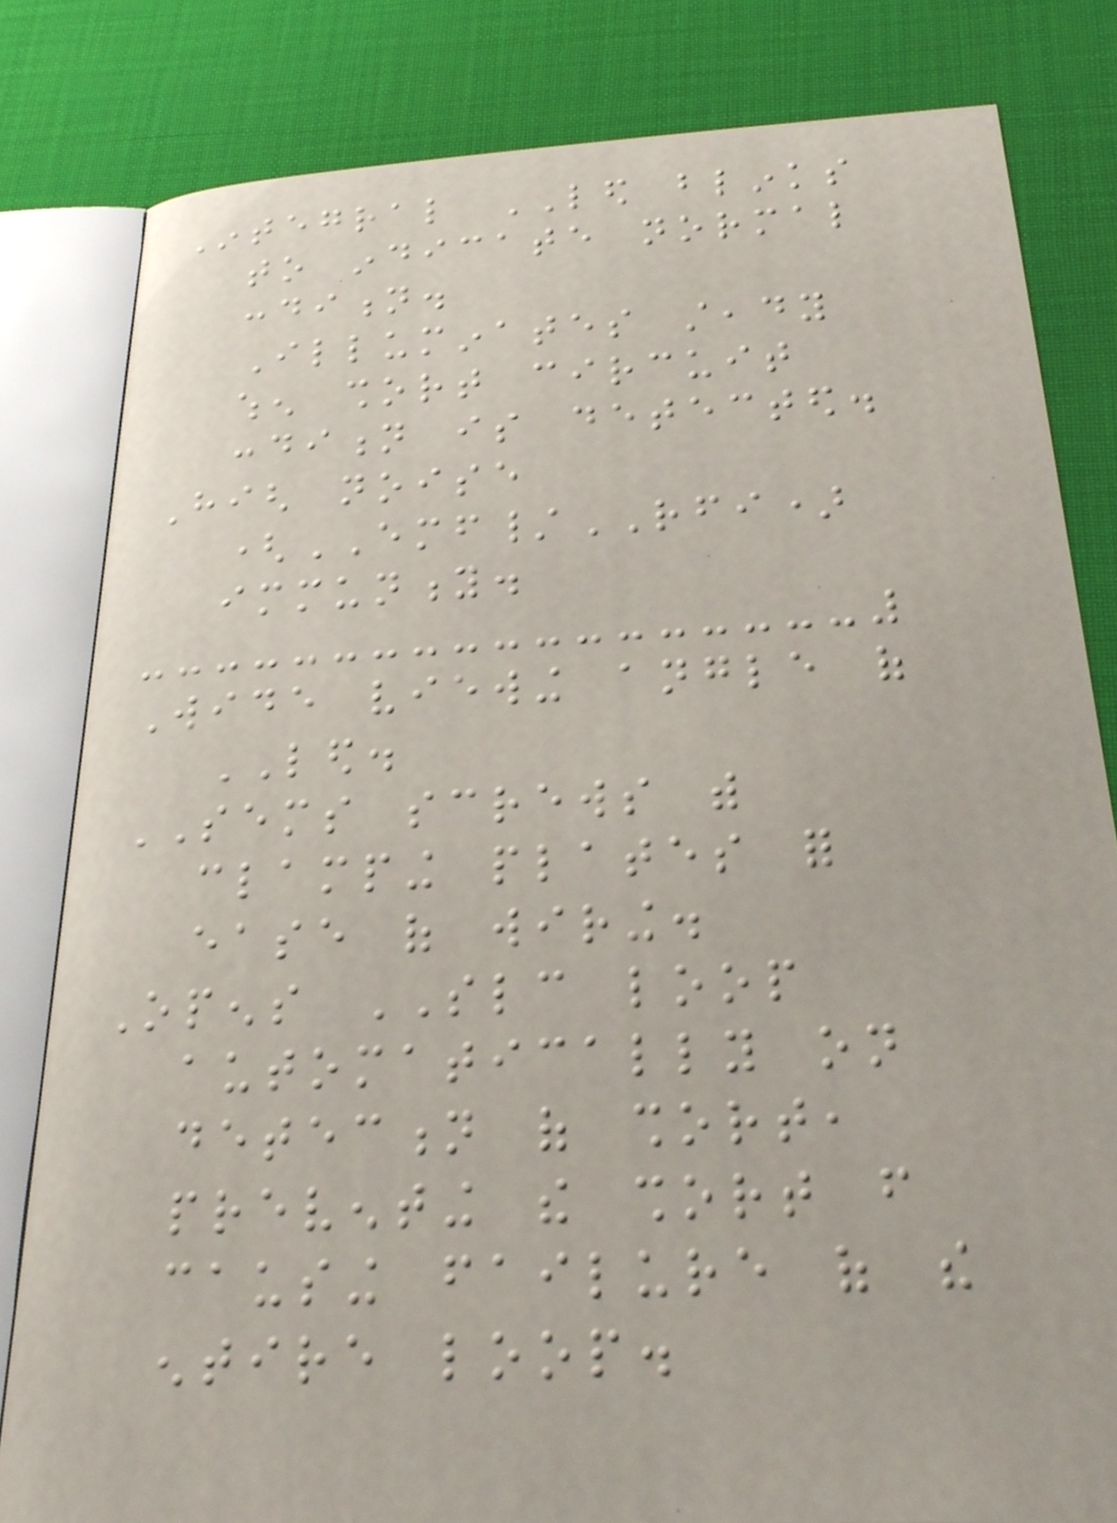Integral LED blinks
to indicate normal
condition.
Illuminates steady
when short circuit
condition is detected.
High noise
(EMF/RFI)
immunity.
Wide viewing angle of
LED.
SEMS screws with
clamping plates for
ease of wiring.
Opens SLC loop
automatically on
detection of short,
preventing the short from
causing failure of the
entire loop.
